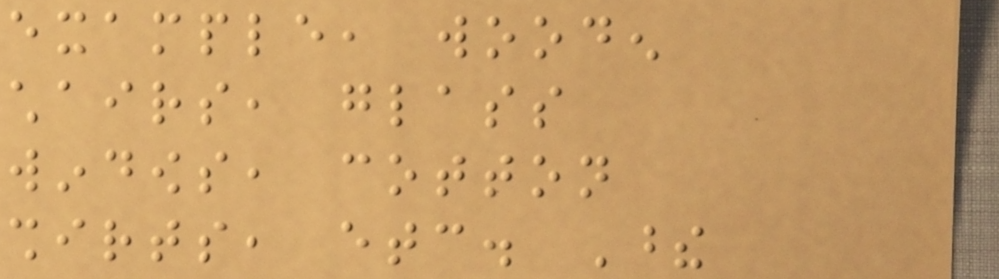example, wooden
chairs, glass
windows, cotton
shirts, etc. These
